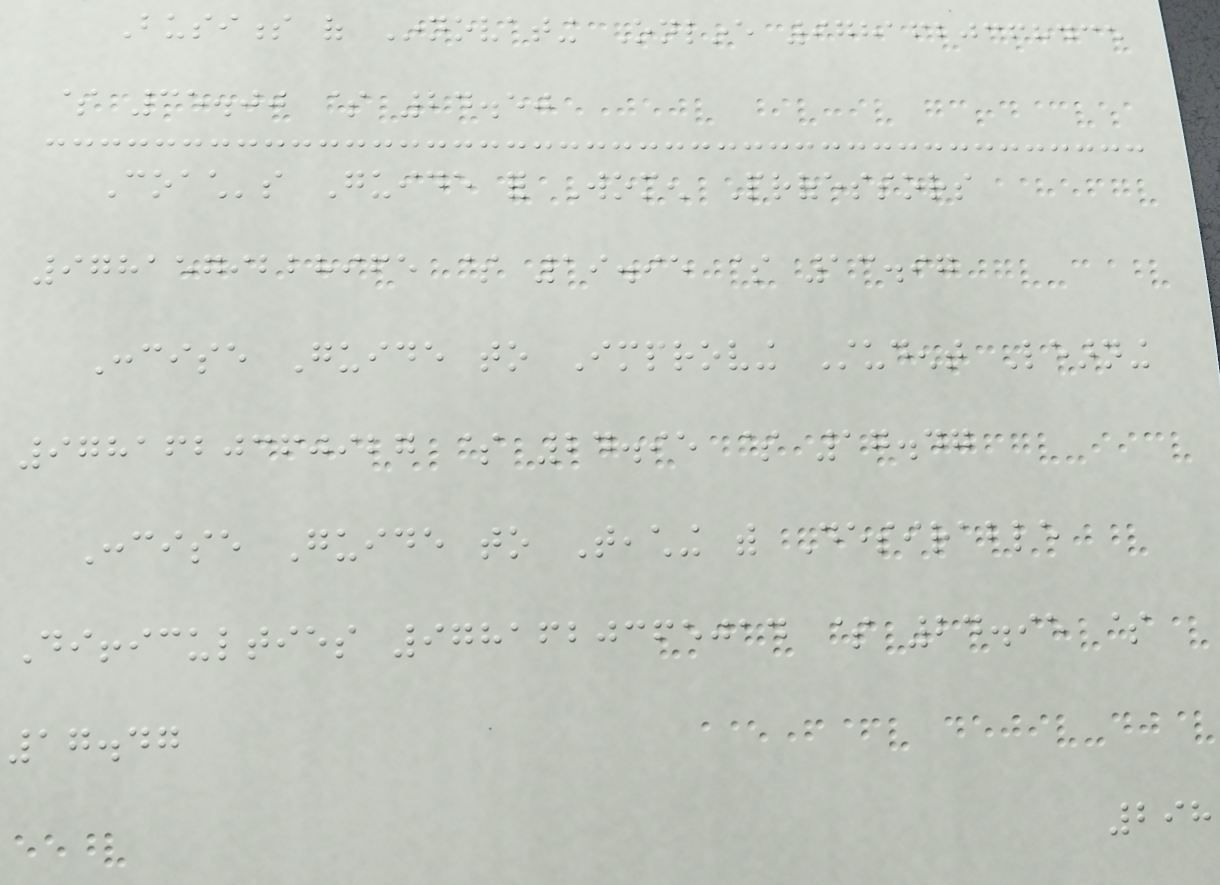Business of Innovating Online 9781620368435
$ 35.00 $ 24.50
Coach's Guide for Women Professors
9781579228965 $ 19.95 $ 13.97
Concise Guide to Improving Student Learning
9781620360927 $ 24.95 $ 17.47
Concise Guide to Teaching with Desirable
Difficulties 9781620365014 $ 24.95 $
17.47
298
